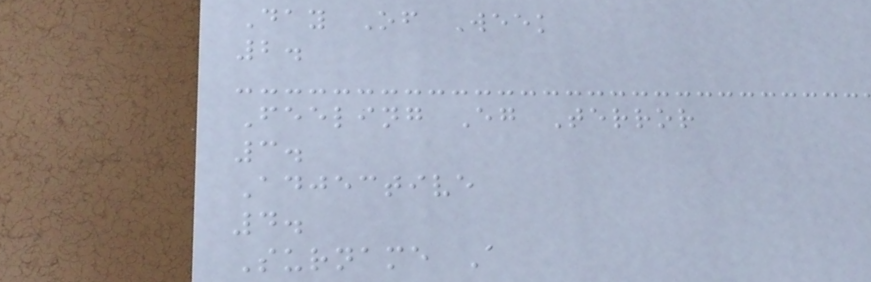Day Of Week
2.
Feeling Eg Terror
3.
Adjective
4.
Surname A
